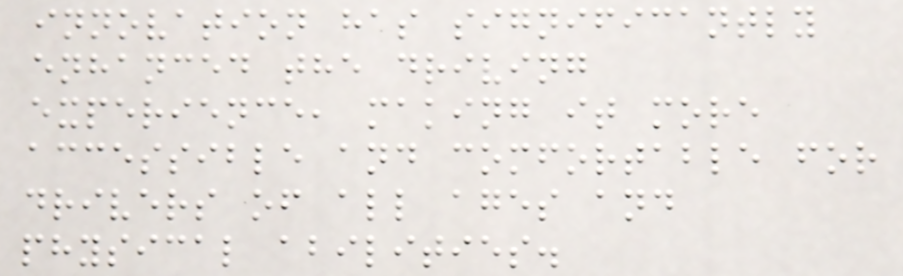innovation has significantly
enhanced the driving
experience, making it more
accessible and comfortable for
drivers of all ages and
physical abilities.
